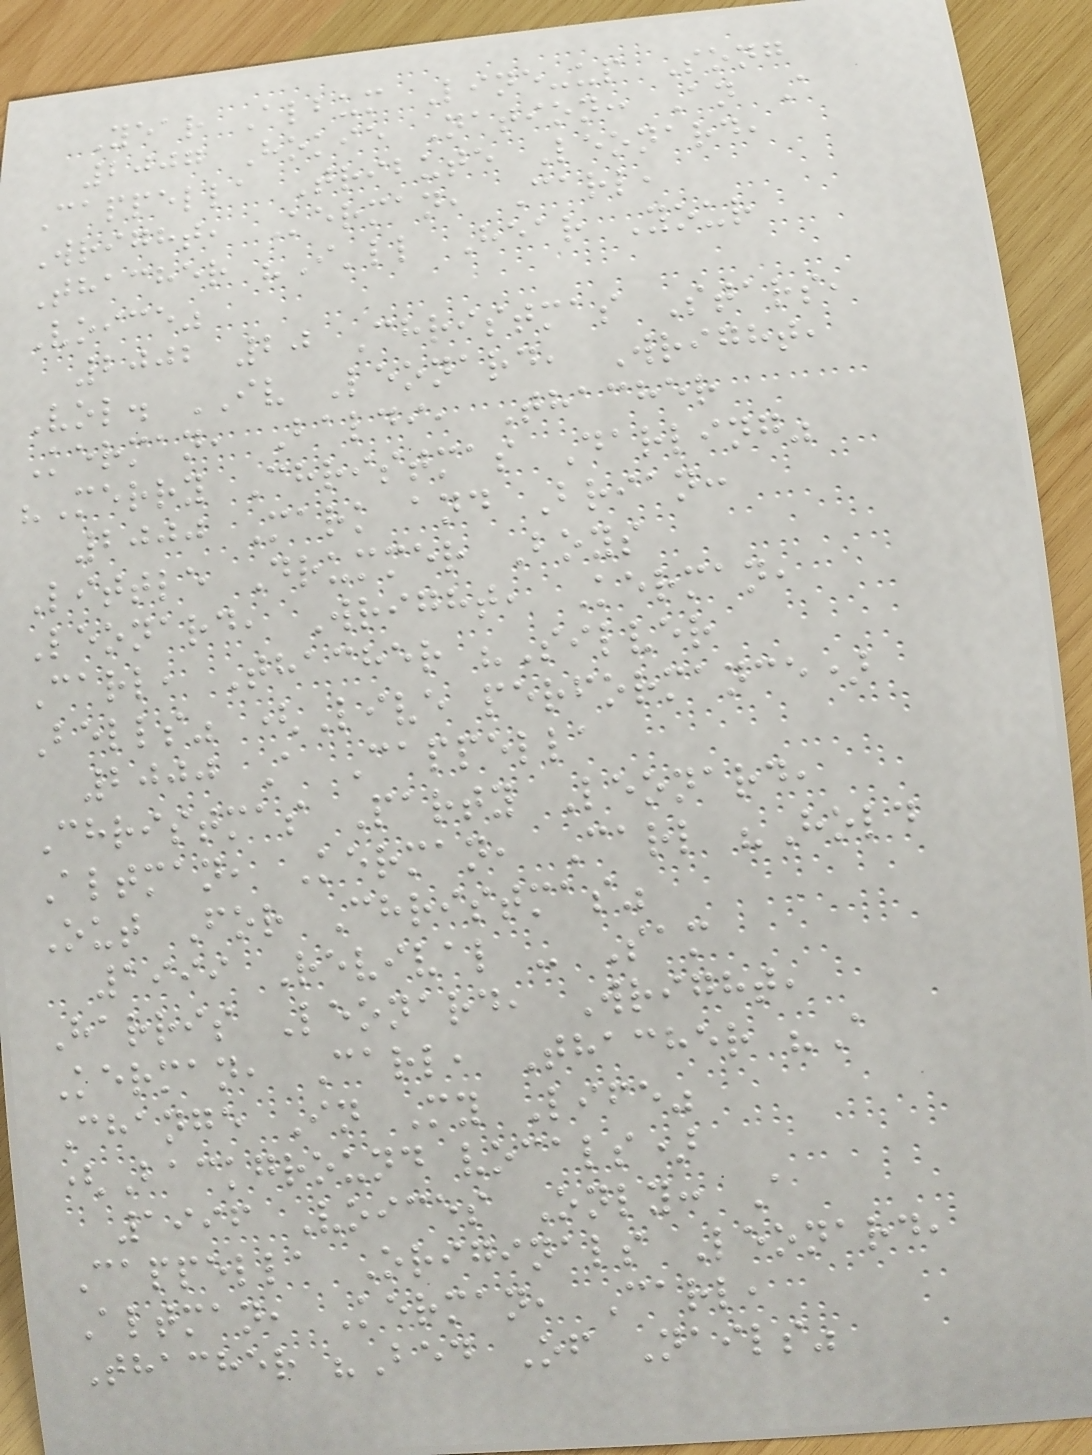Year Album Line-up Song
2007 Hokie Nation: An A
Cappella Tribute Leonard,
Wright, Kerman, Carl,
Thacher "I'll Hear Your
Voice"
2002 20 Christmas Stars,
Vol. IV Leonard, Wright,
Kerman, Baldi, Thacher
"Merry Christmas Darling"
2000 Mark and Brian:
Little Drummer Boys
Leonard, Wright, Kerman,
Carl, Thacher "Silver
Bells" (Live performance)
2000 A Cappella
Christmas Party Leonard,
Altman, Kerman, Carl "Hold
Out For Christmas"
1999 Revival - Sam
Harris Leonard, Wright,
Kerman, Carl, Thacher "A
Change In My Life"
(Background vocals)
1996 Voices Only: A
Cappella Originals Leonard,
Altman, Kerman, Carl,
Thacher "Bed Of Nails"
